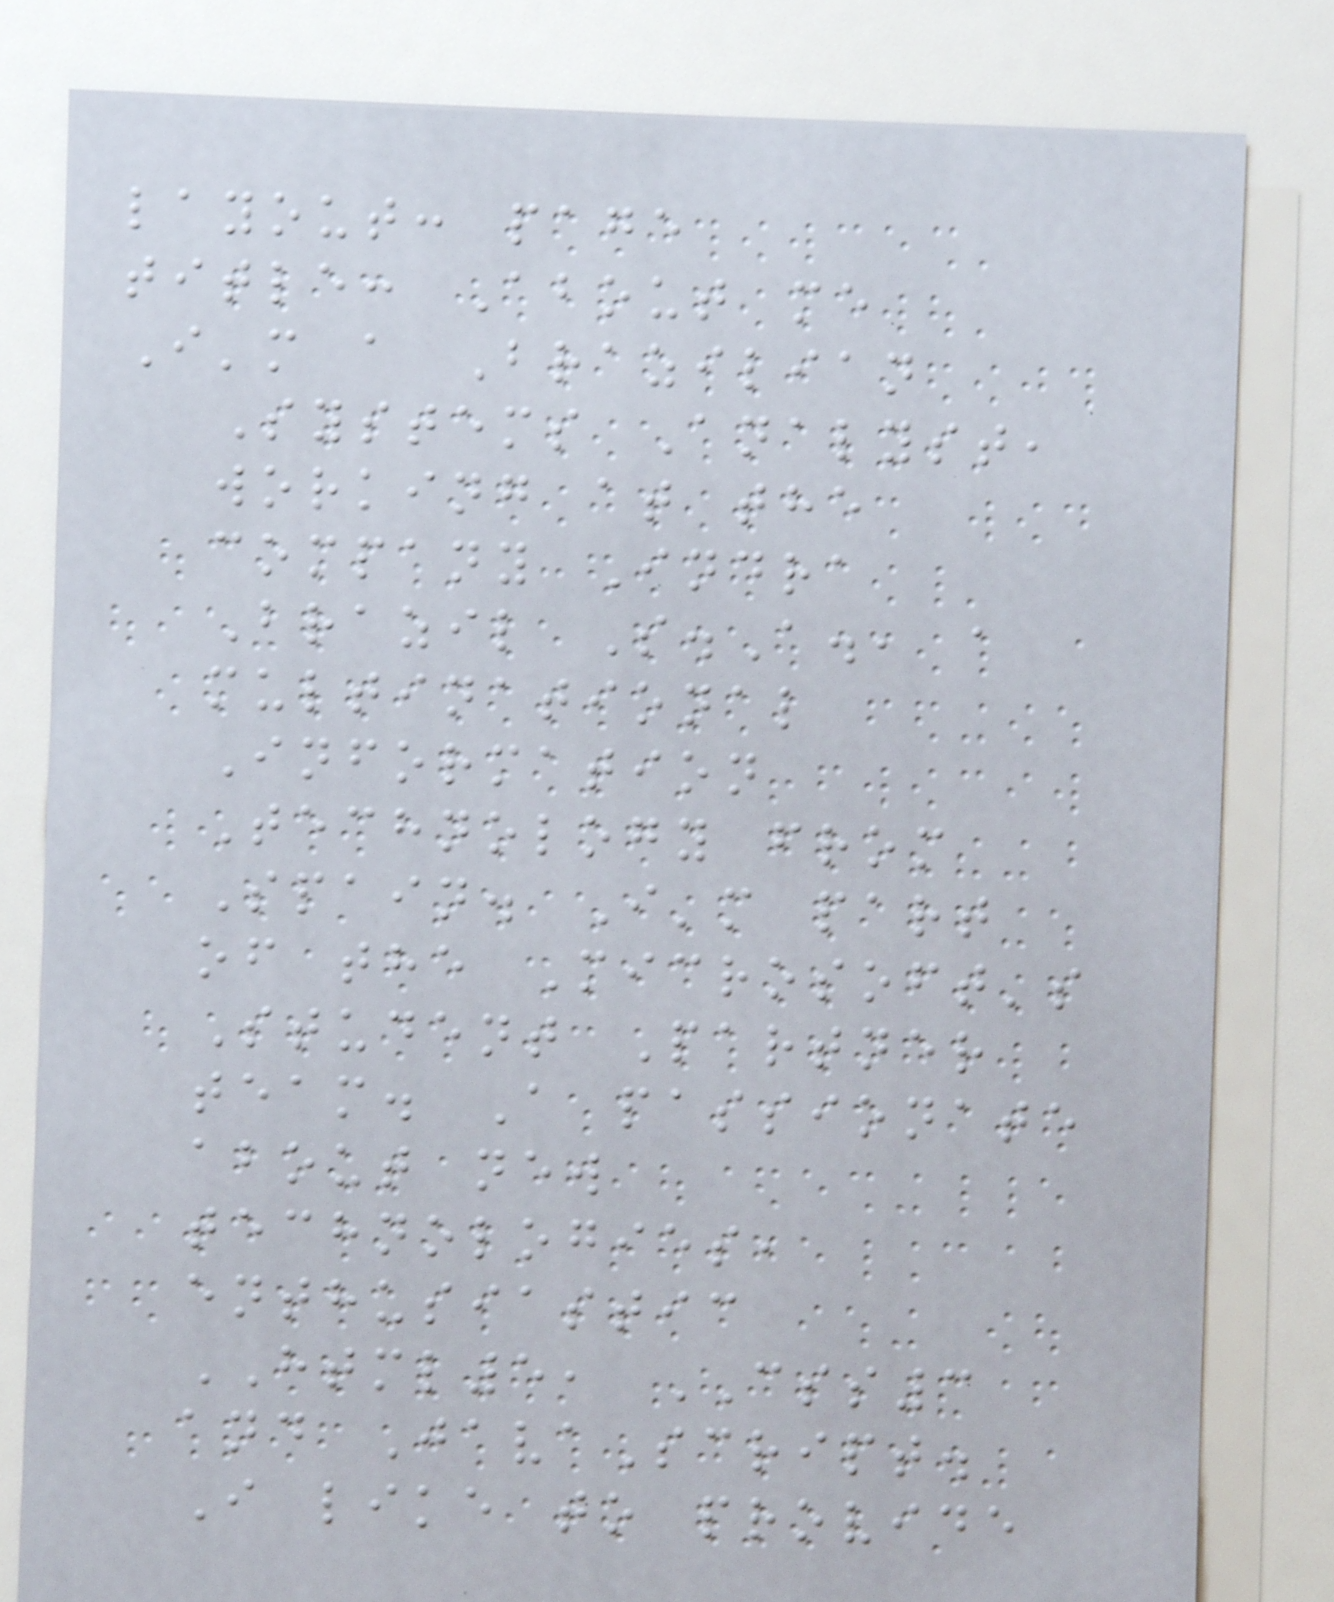layout: page
title: About me
I'm a Brazilian
Systems Analyst,
working at the
company Indra
Brazil S.A., a
multinational
Information
Technology from
Spain. I'm part
of the Microsoft's
Student Partner
team. A passionate
about new
technologies,
enthusiastic
HTML5, CSS3
and JavaScript.
I like to provide
